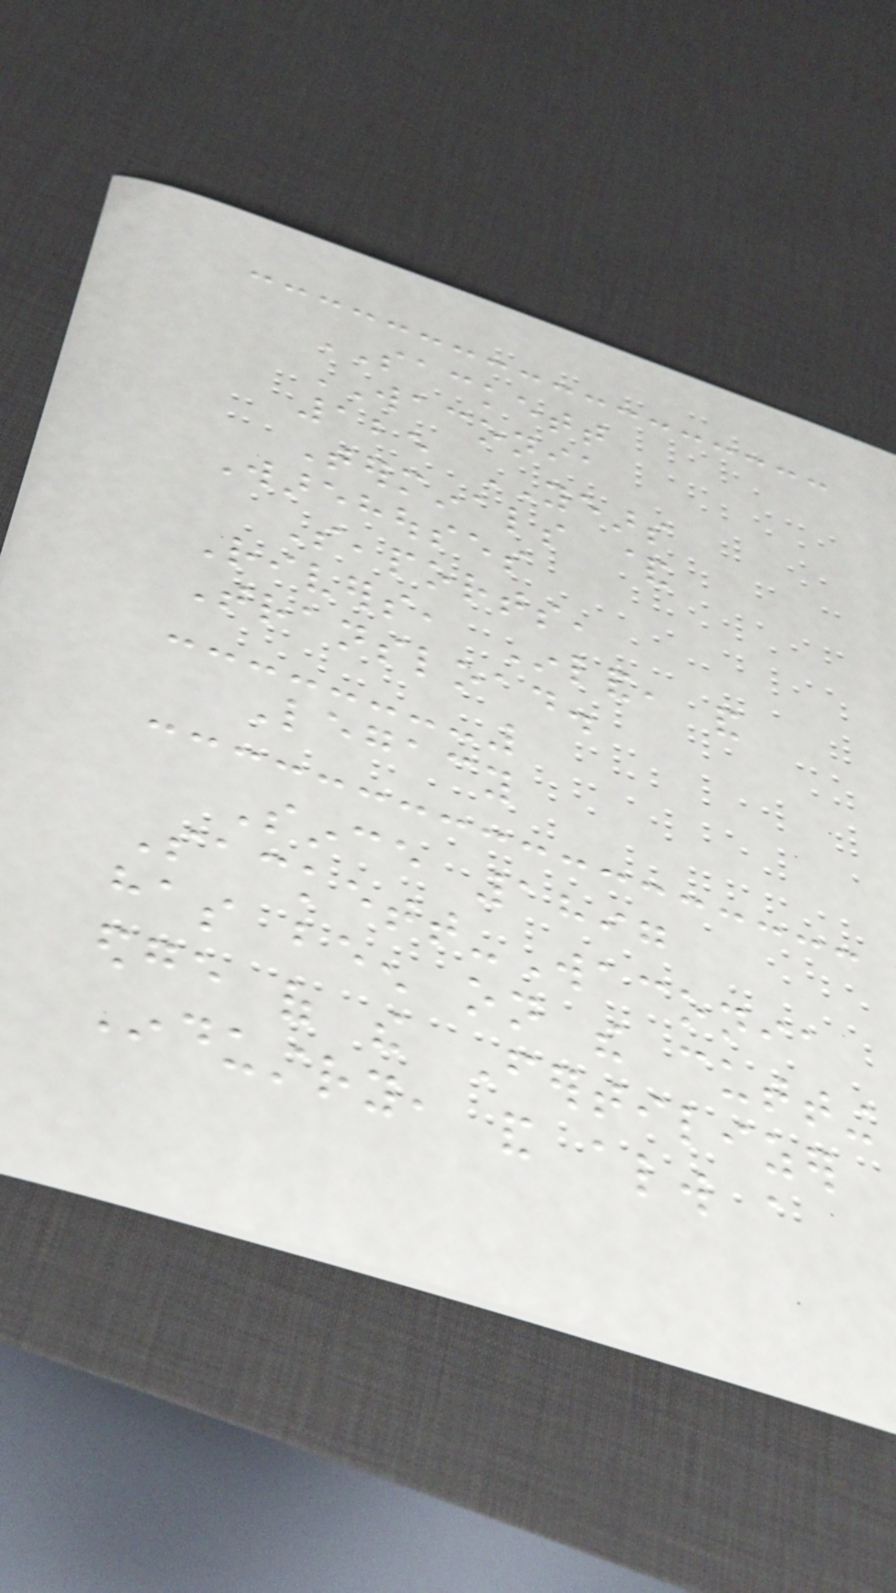SACKETT
WACONIA
125 YEARS
Terminals &
Warehouses
Seaports,
Rivers, Inland, and
Transload.
Legacy
Since 1897
Sackett-Waconia
has been on the cutting
edge of the Fertilizer
Industry, and always a
